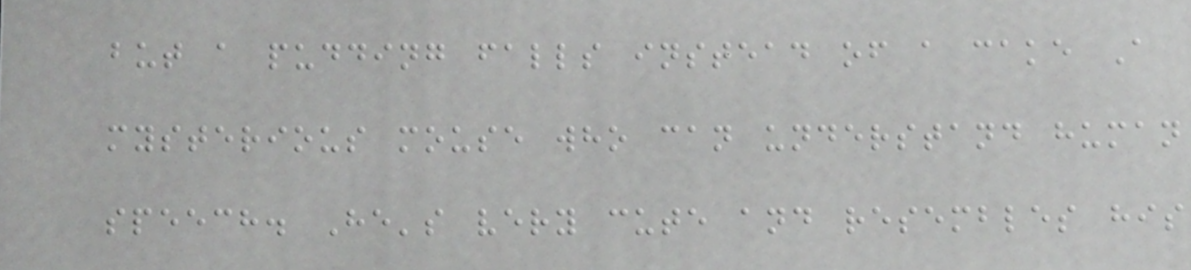but a pudding falls instead of a cake A
mysterious mouse who can understand human
speech. He's very cute and resembles his
